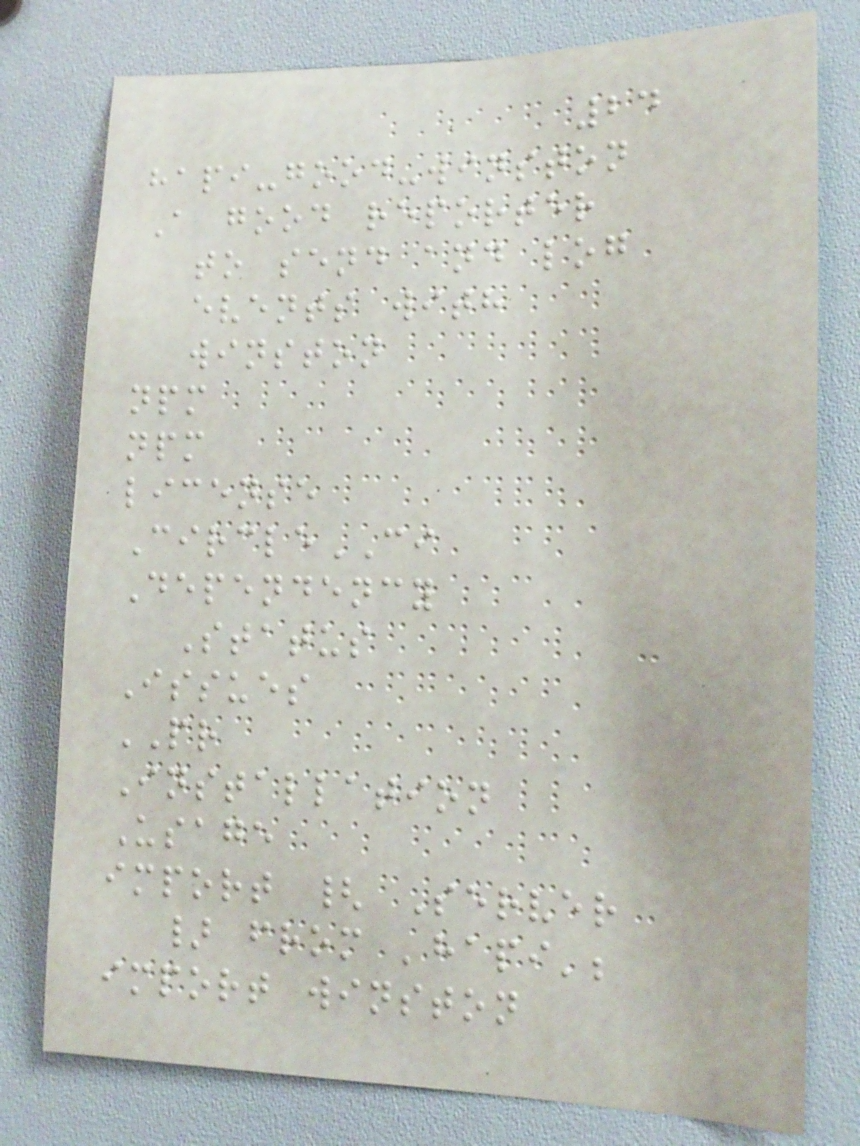24
hapi-good-winston
A good reporter
to send and log
events with
winston
npm
npm
license
CircleCI
Dependency
Status
Issues
PR
Installation
Usage
import { Server
} from 'hapi';
import winston
